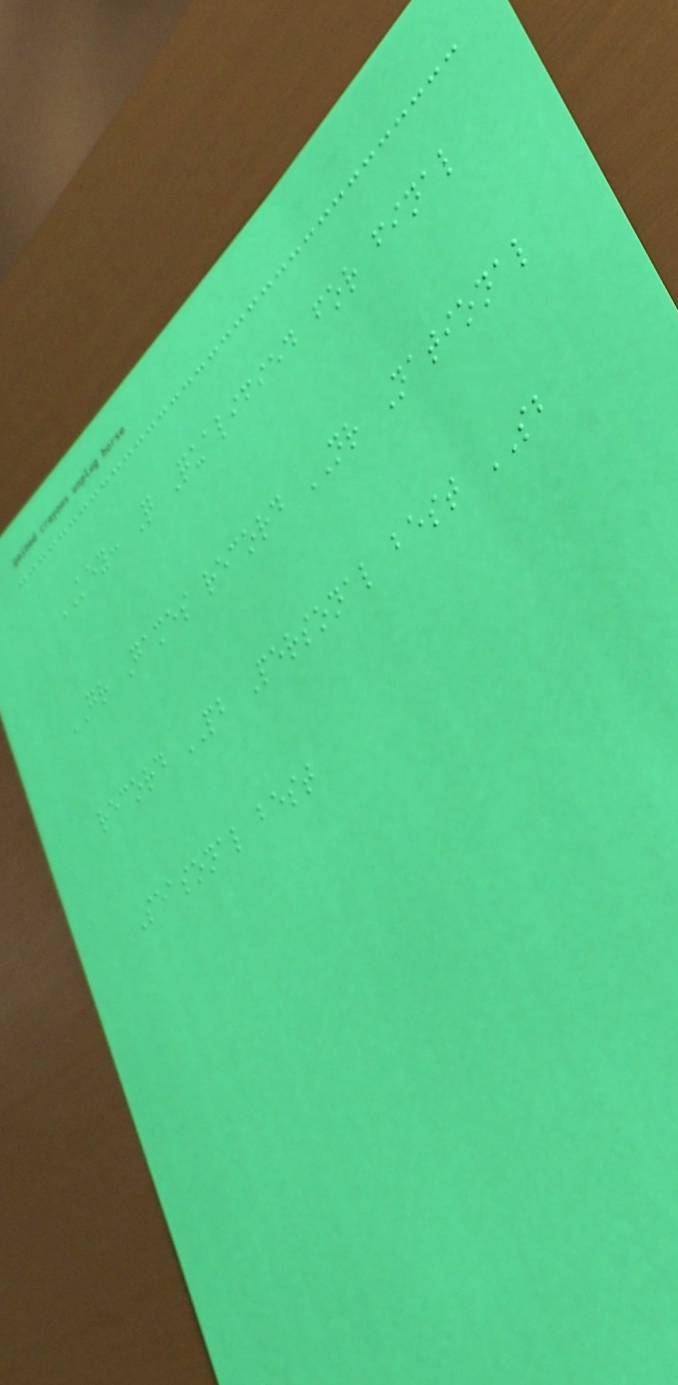KEY: Q Qualified for final
GR Games record NR National
record PB Personal best SB
Seasonal best
